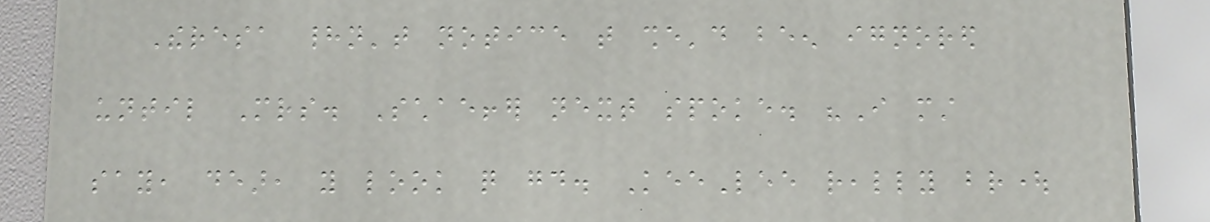Theresa hadn't notice that she'd been ignored
until Mrs. Schaeffer next spoke. "I must
say, dear, you look quite good. KeeLee really brought
